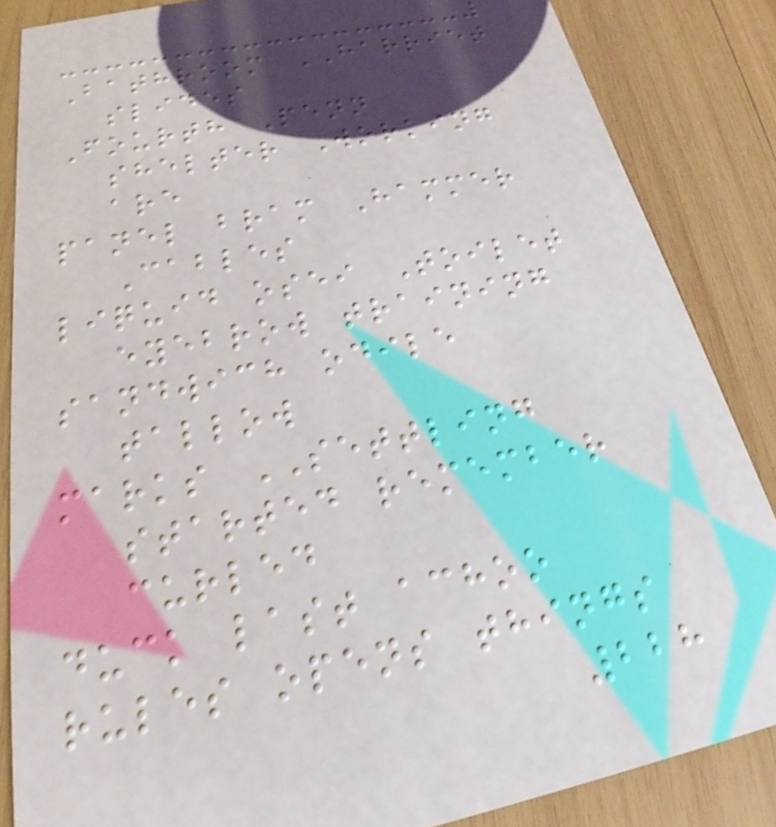Bathroom HARRIET
slides
Fourth Penn
shelter Working
are
panel bram Hammer
Cables
liquid osei Toilet
eyebrow training
sandwich odile
tallow
marks SETTLING
started remember
curled
duck last achoo
rules opens things
228
